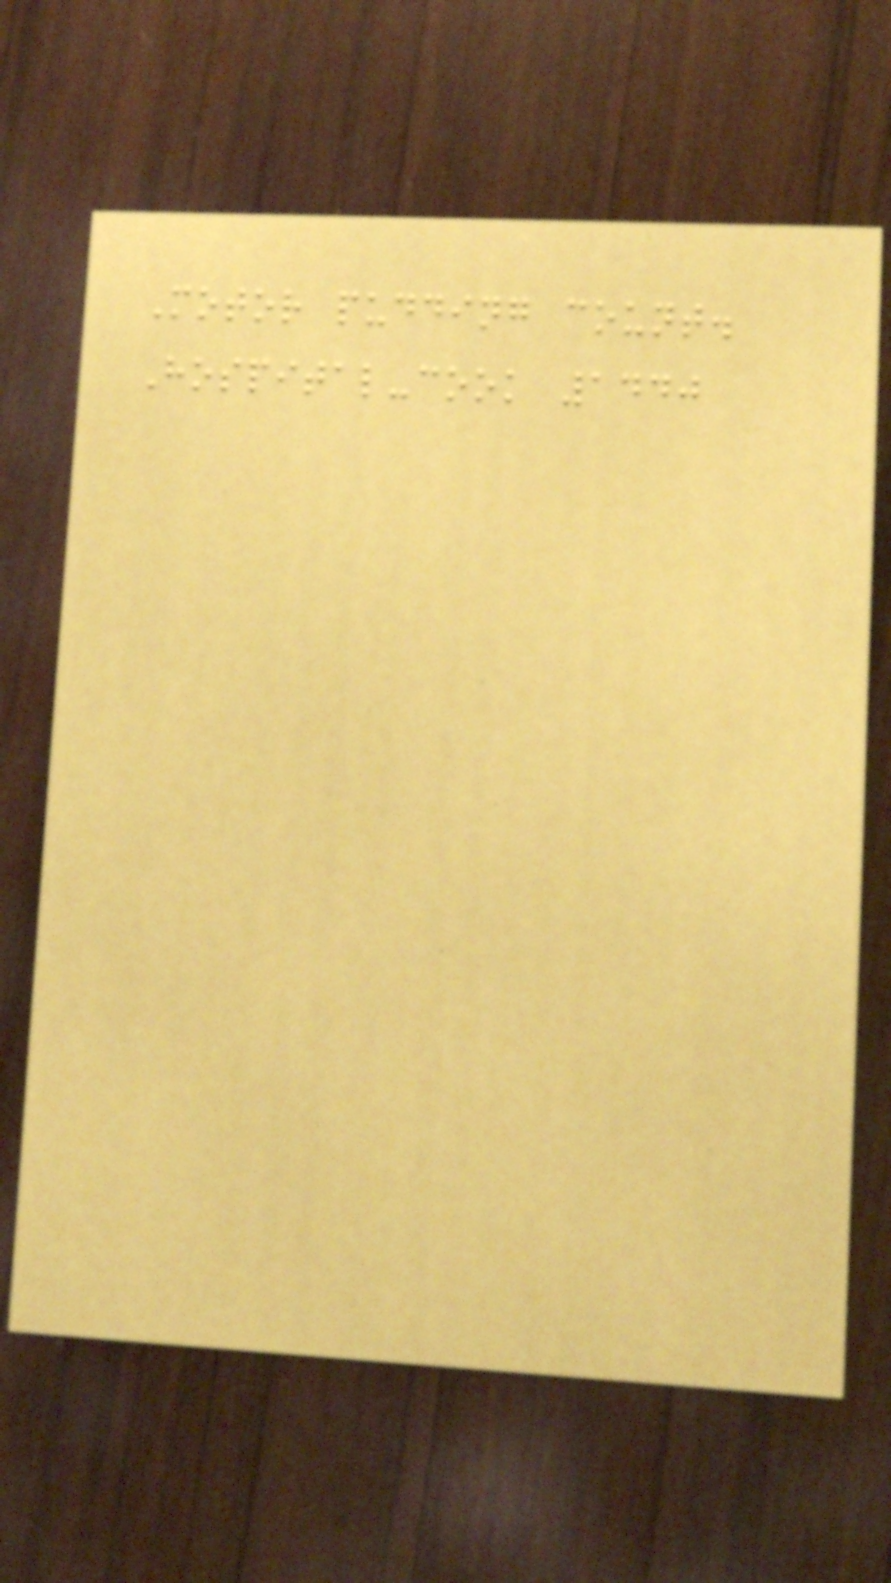Motor pudding count.
Hospital-cook 1440
